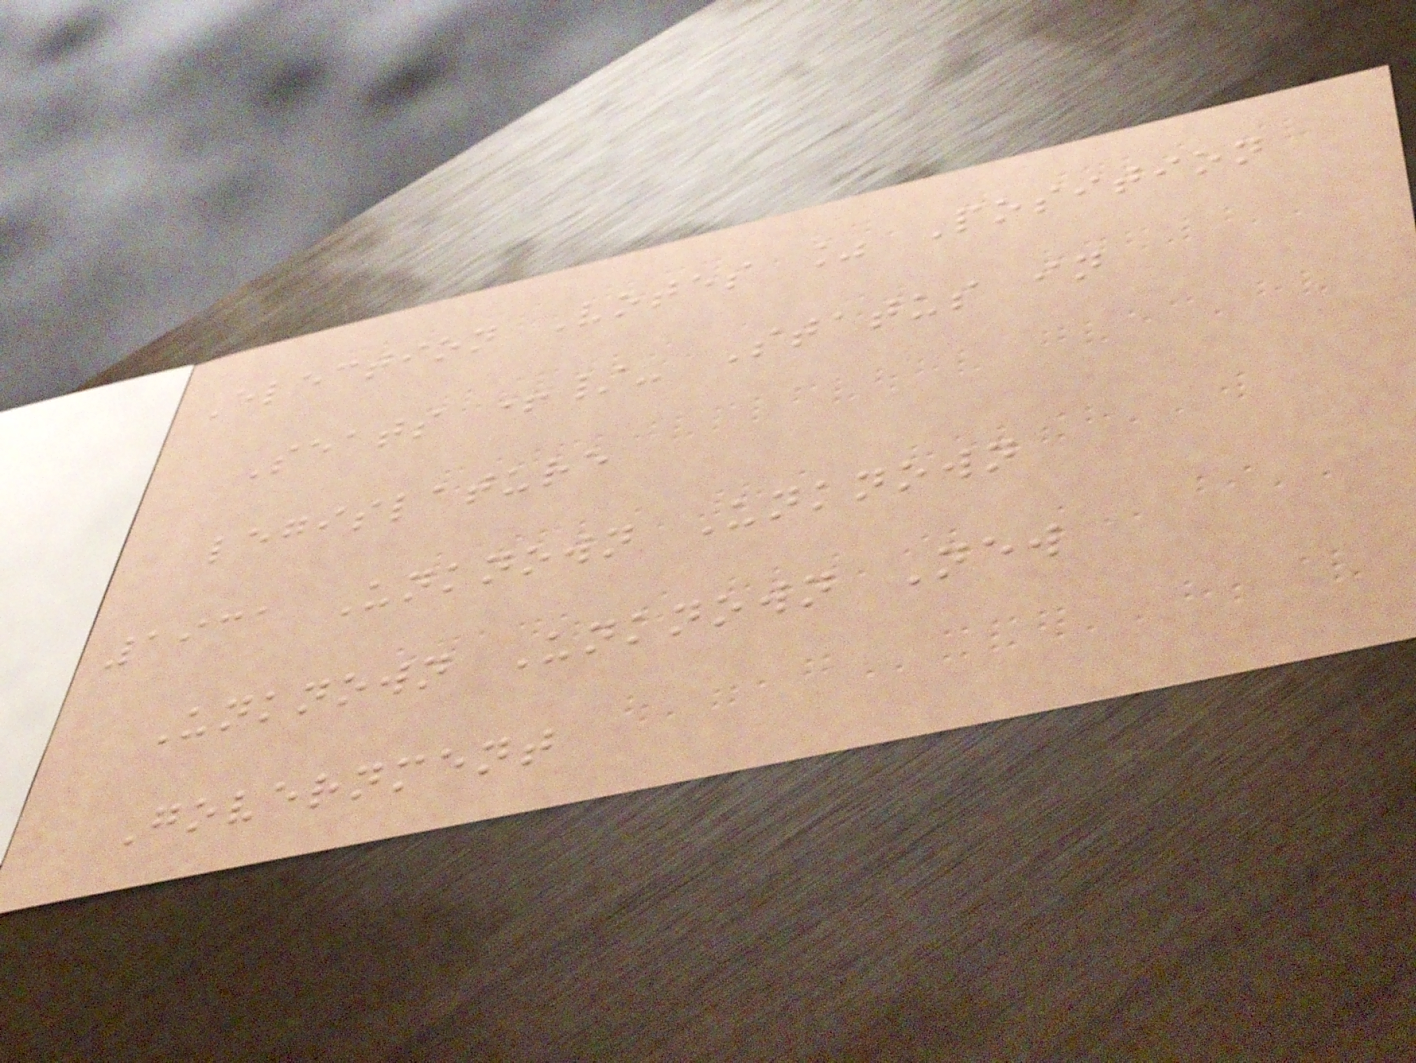Election Votes % Position
Seats +/- Status in
legislature
1931 Unknown Unknown
Unknown Unknown New
Government
